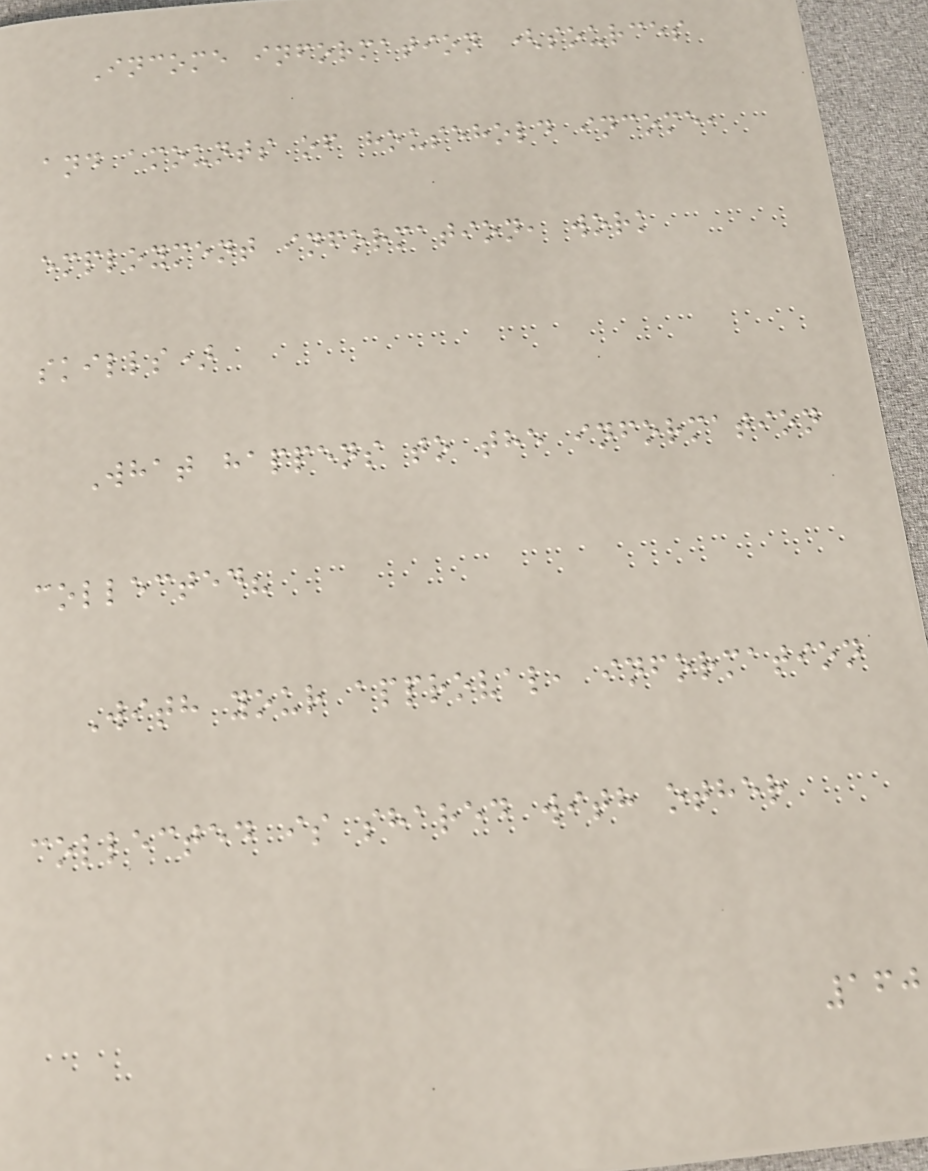Income information (sources
and amounts of household income,
employment information, work
skills)
What happens to the information
collected?
With your approval, information
collected is shared with other
160
